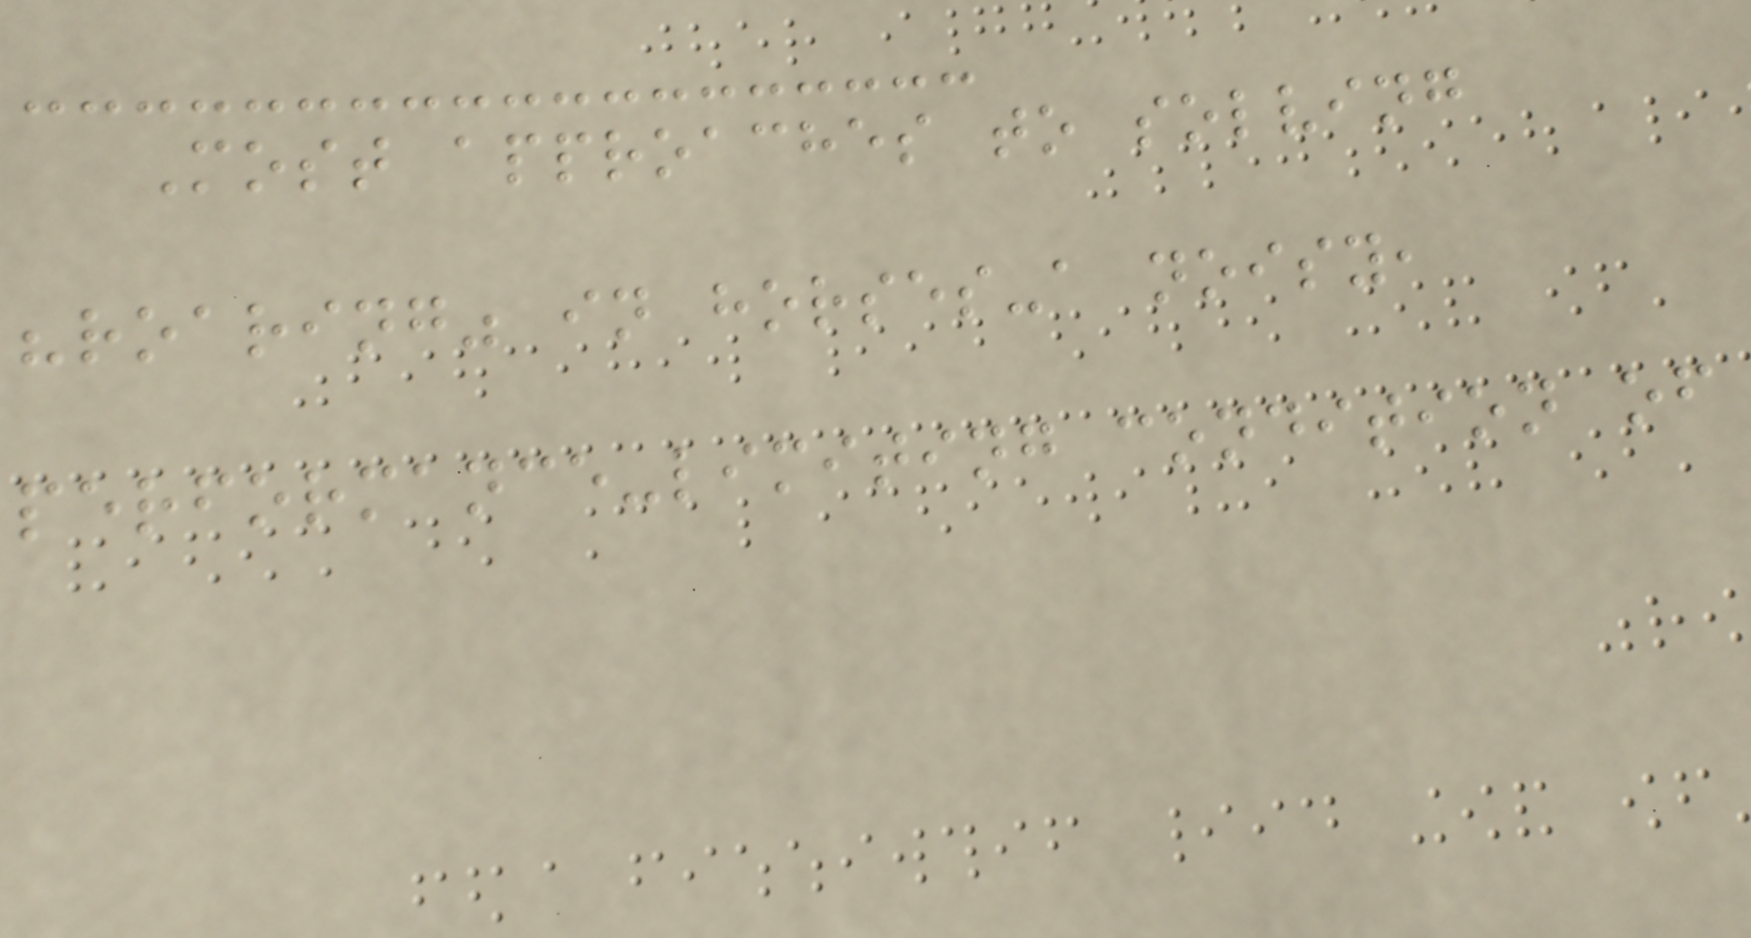Most approaches to solving
"roaring" in horses-a noisy,
performance-limiting condition of
